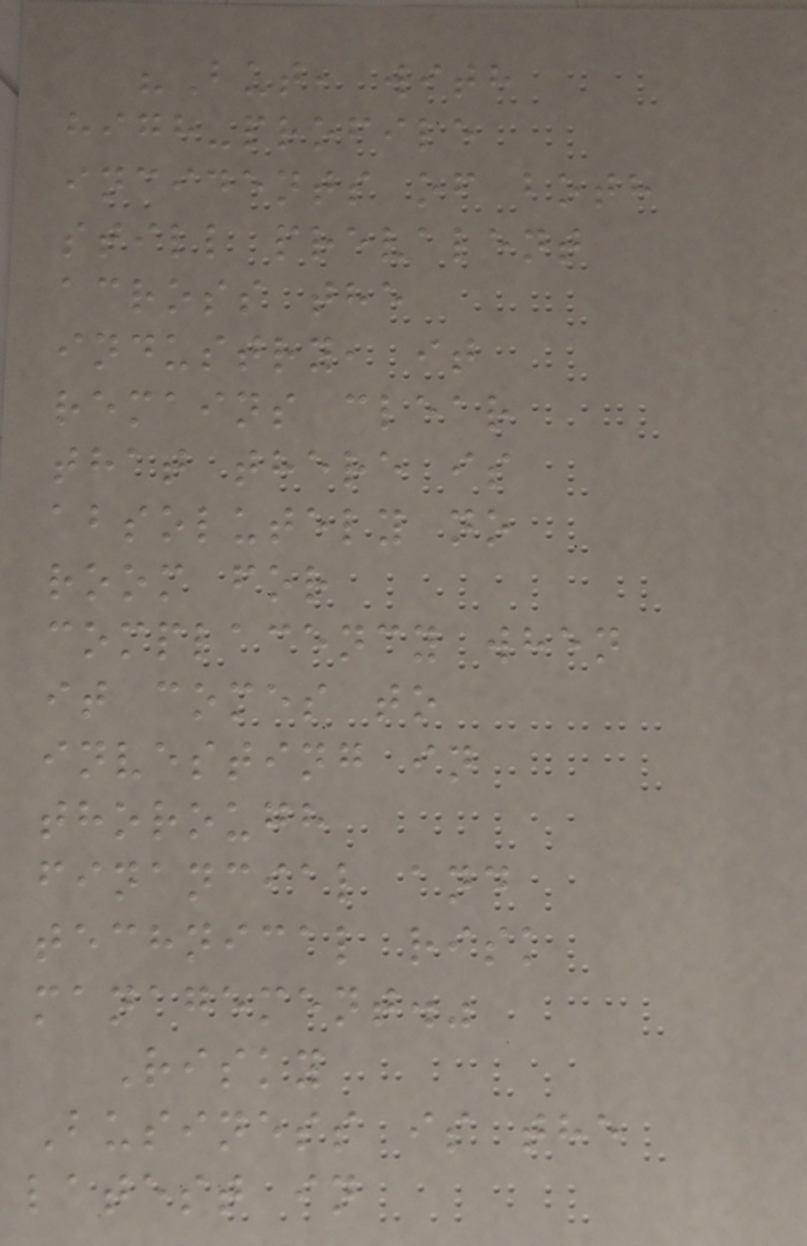"But, with
high-profile
incidents of both
still prevalent
across the
industry, it
remains clear
that there is
absolutely no
room for
complacency when
it comes to
investing in
thorough
financial and
technical risk
management."
Risky
Business is the
latest in
